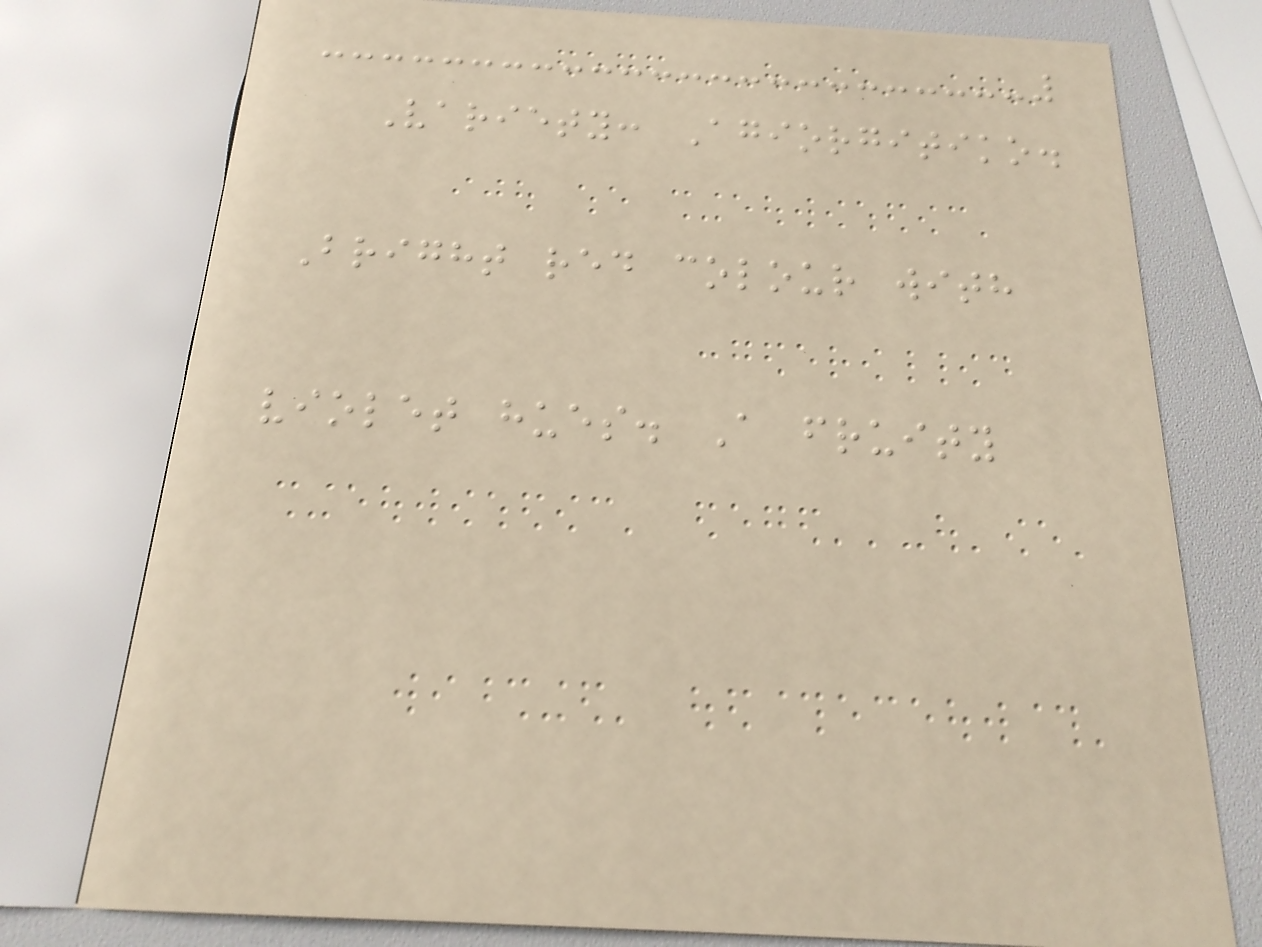Variety: Agiorgitiko.
Bright red colour with
violet hues. A fruity
